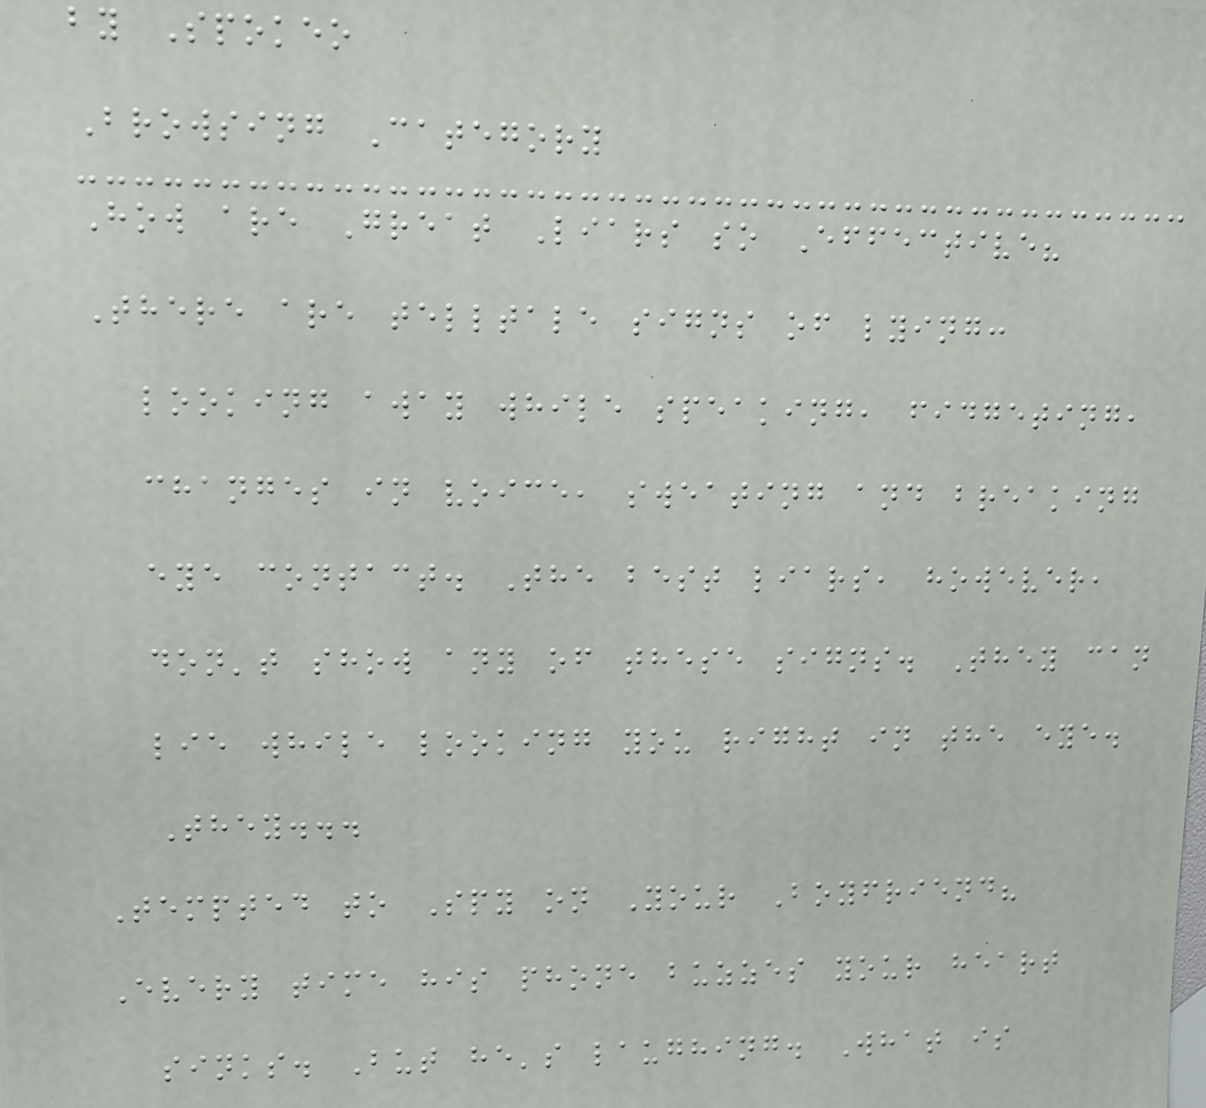by Spokeo
Browsing Category
How are Great Liars so Effective?
There are telltale signs of lying:
looking away while speaking, fidgeting,
changes in voice, sweating and breaking
eye contact. The best liars, however,
don't show any of these signs. They can
lie while looking you right in the eye.
They...
Tempted to Spy on Your Boyfriend?
Every time his phone buzzes your heart
sinks. But he's laughing. What is
